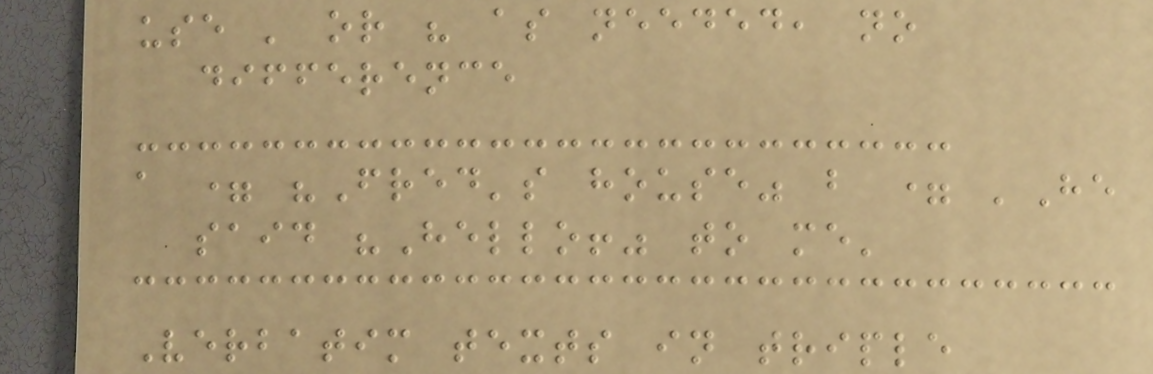use ' or " as needed, no
difference
a = "Fred's house" b = 'He
said "Hello!" to me'
Verbatim texts in triple
